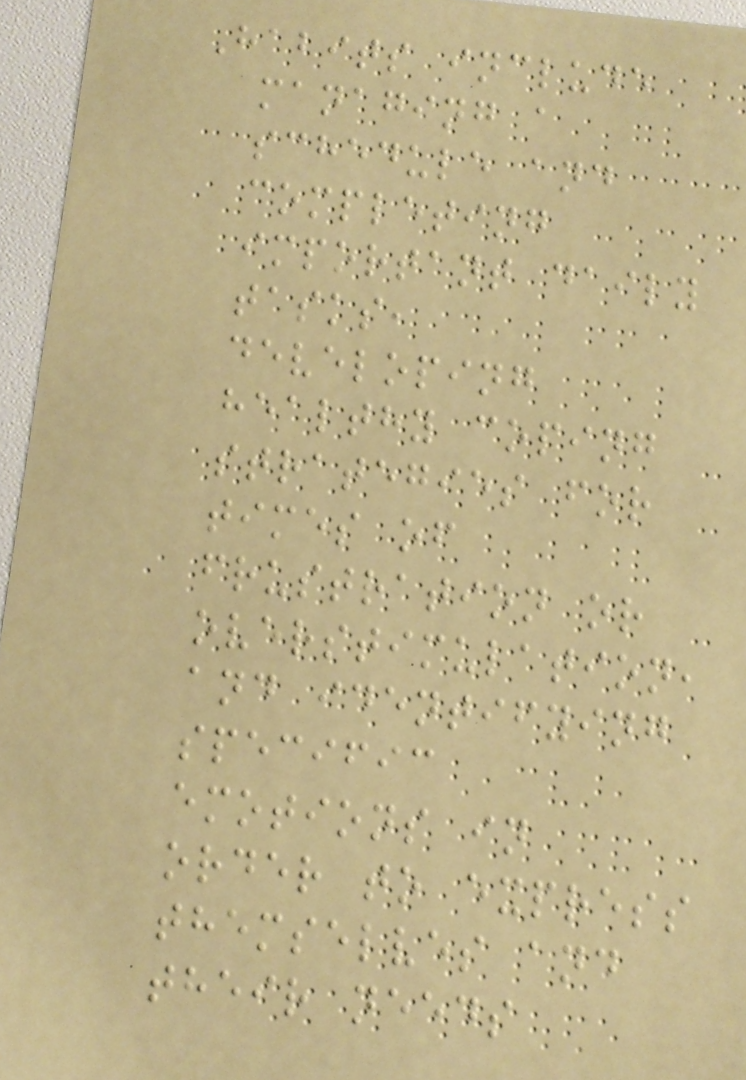Habits include
managing a
schedule and
completing
important daily
tasks,
developing
healthy coping
strategies for
times of
frustration or
overstimulation,
and identifying
specific
emotions in
order to express
themselves and
their needs
